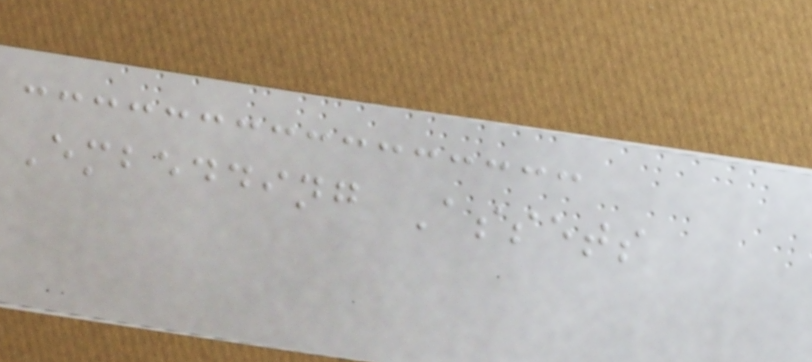Embedding Assets
